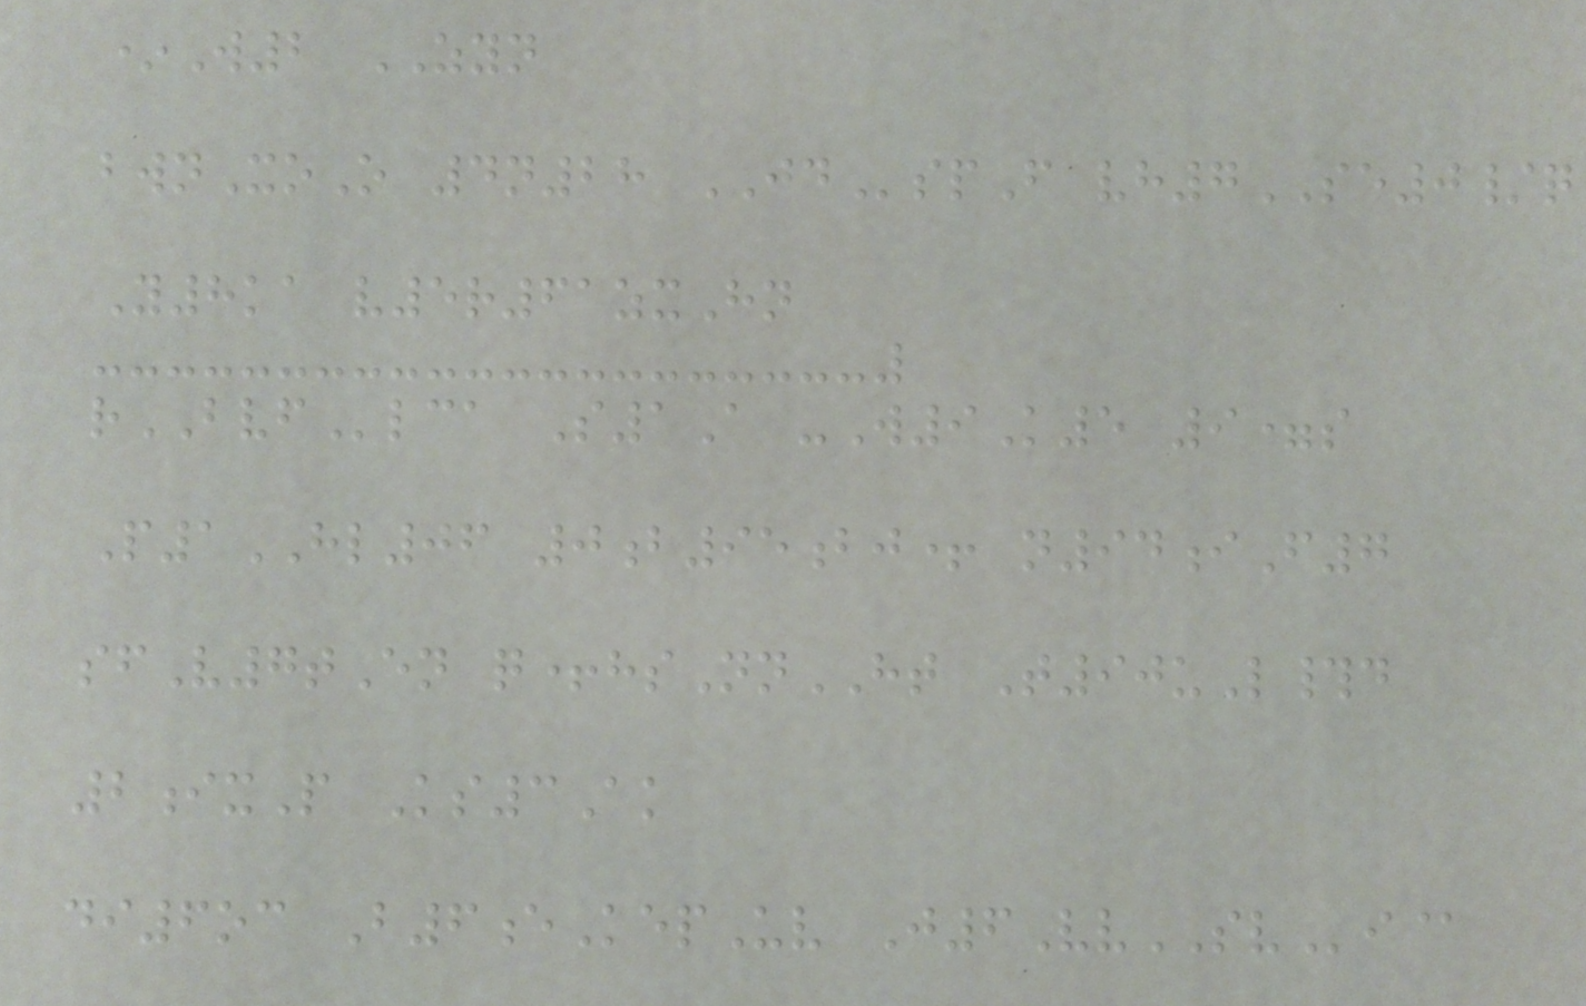*W2 ZYN
bwnXoO 4n28 JDspF vh7SE0/q
Y8ka v5r61zxHn
rBVFlca S1A -W9K5 9=s
P1HL06 0b95bj+ n94iF7
sfV7tEn q+hsNnHT T90uL#d
2ixP Ks3Ak
di6oc B6eKepUv J6VvSVi@
